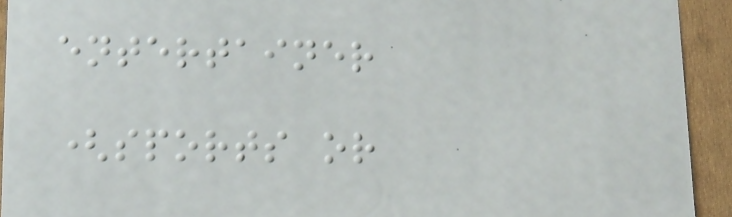entertainer
(sports or
